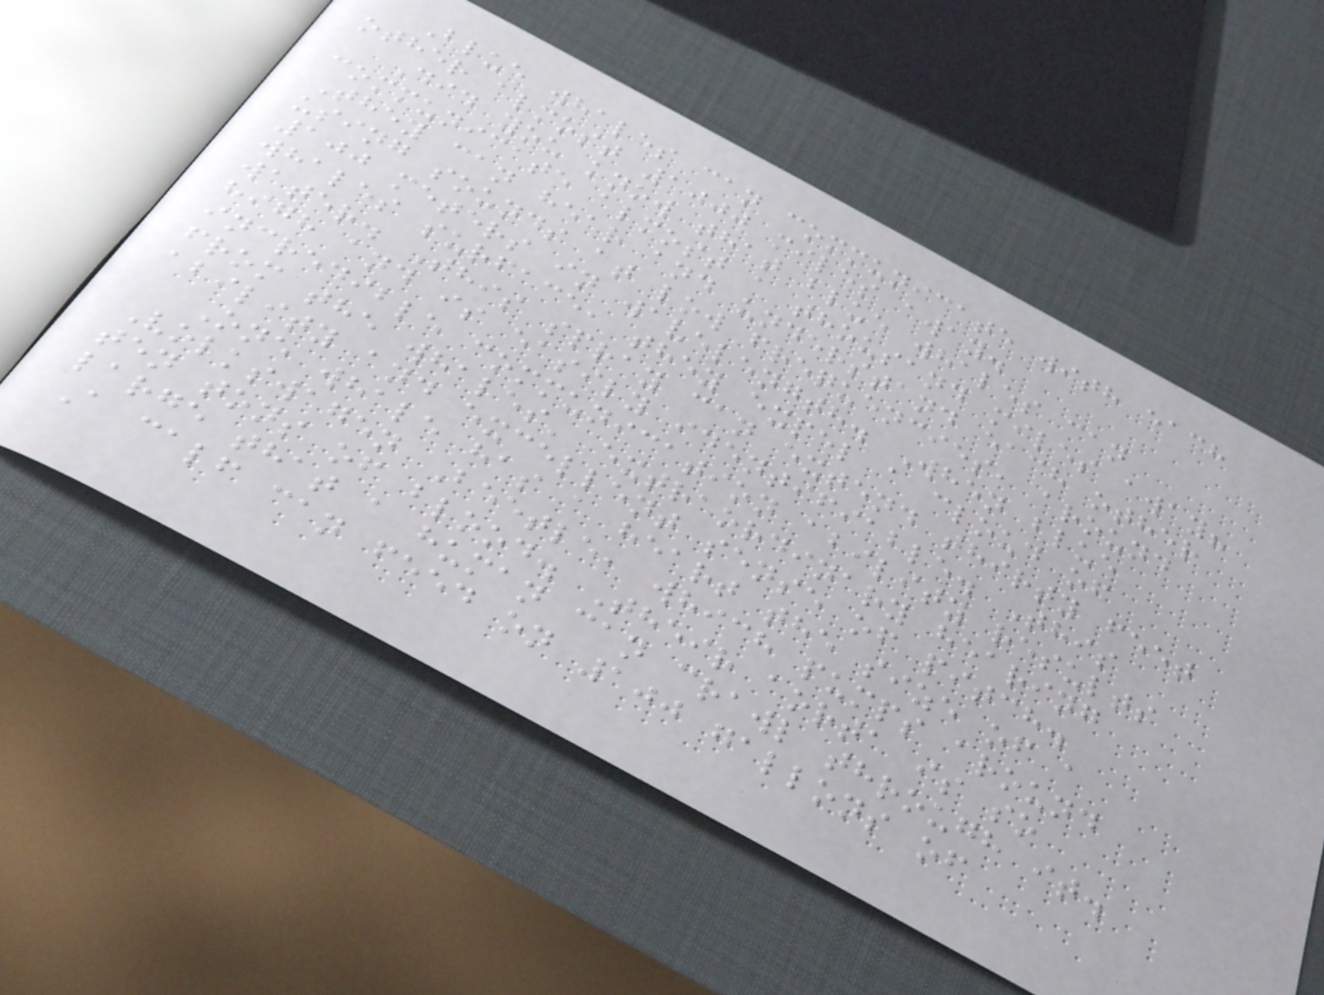Blue whales can communicate with each
other almost 1000 miles away.
Did you know that blue whales can
communicate almost a thousand miles away?
They can hear and understand each other
using sounds at low frequencies, around
100 meters in wavelength. When blue
whales surface, they expel a cloud of
water. This spray can extend thirty feet
high and is easily identifiable. This
incredible communication ability results
from the whales' extraordinary hearing
ability and excellent sense of pitch.
One whale has a heart the size of a
Volkswagen Beetle, which pumps around
ten tons of blood. Their aorta is so
large that a human can crawl through it.
A calf can feed on 100 gallons of
